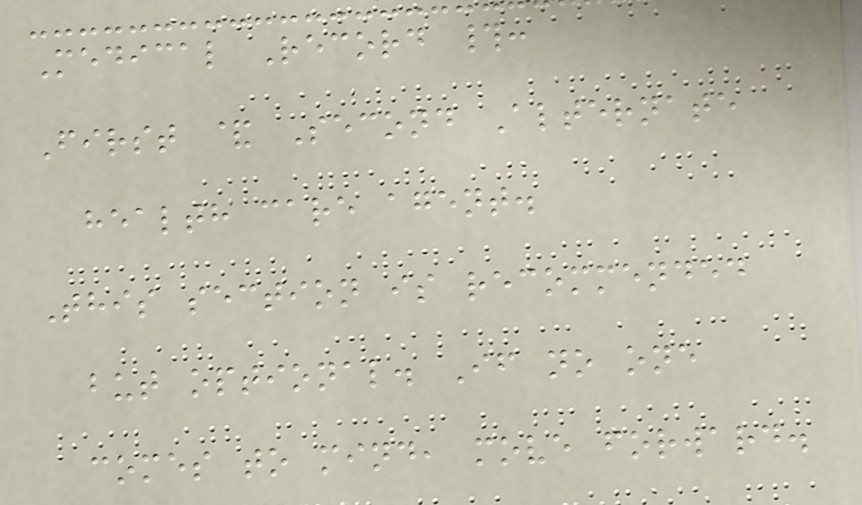Medical Record #:
First & Second Alternate
health care agent.
This section is recommended
but optional. If no one
comes to mind, move forward.
